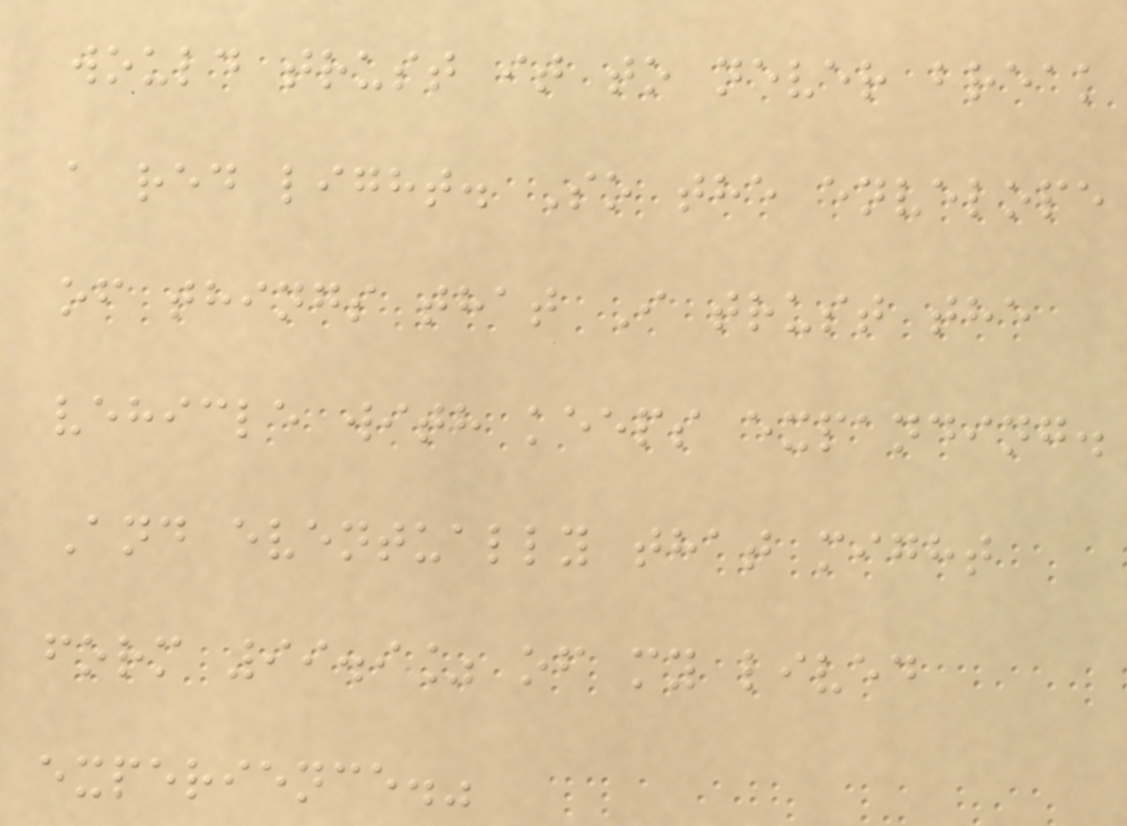would trust it to never break
a red light. So the envelope
of things that I trust the
vehicle with keeps expanding.
And eventually that might
form 99.9% of my lived
experience."
